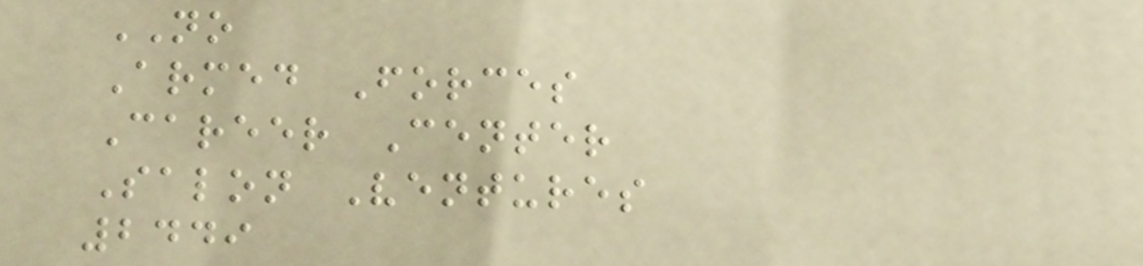NO
Armed Forces
Career Center
Salon Ventures
2449
